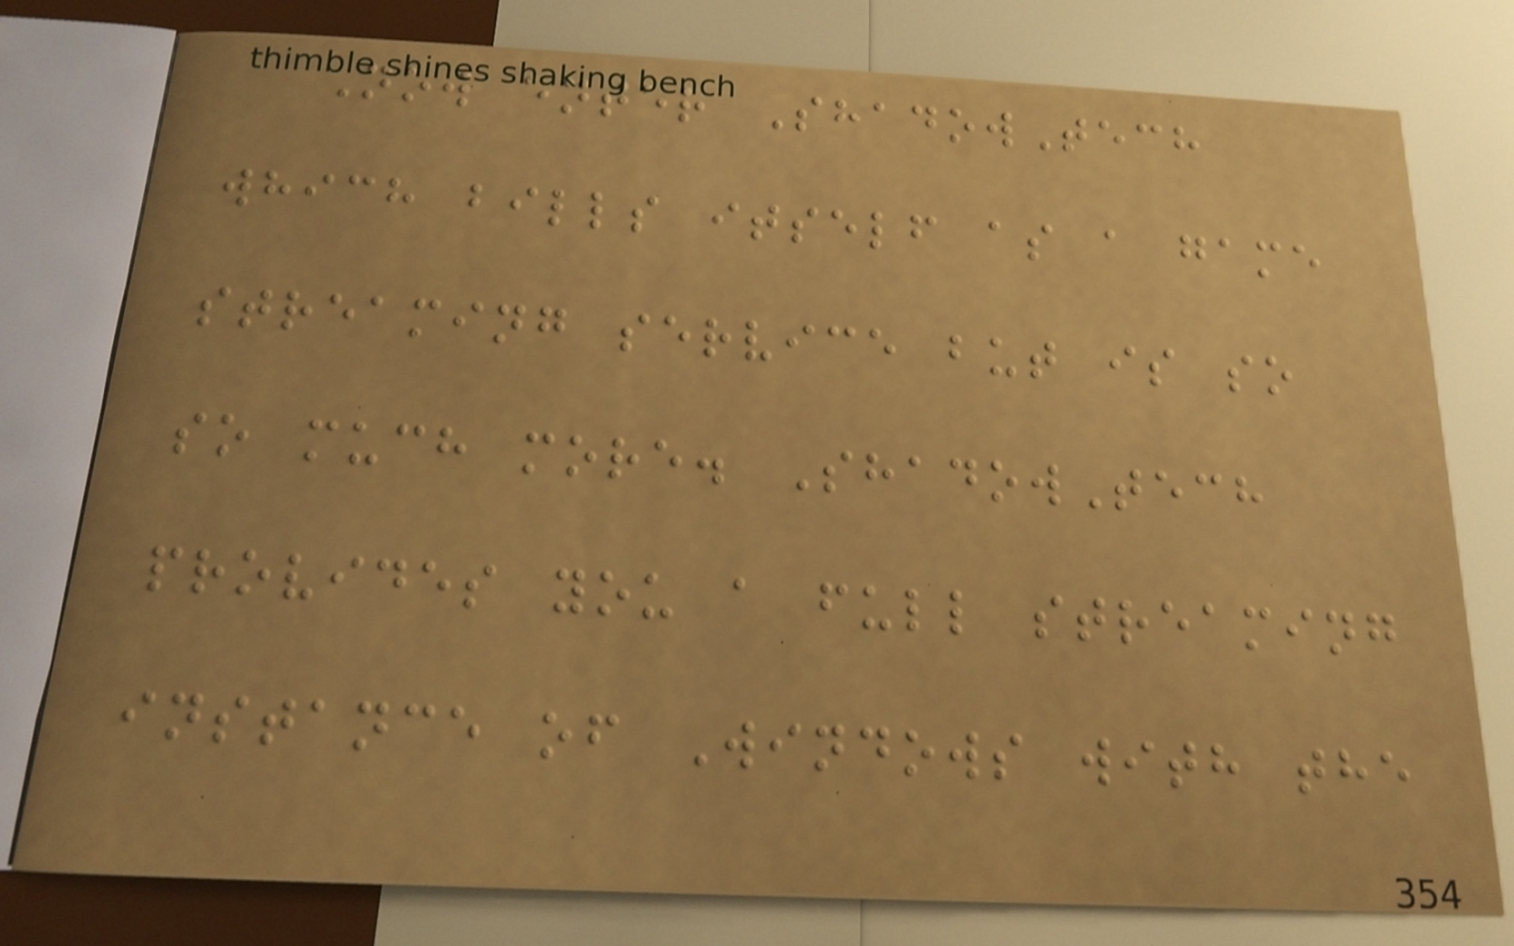Now enter ShadowTech
which bills itself as a game
streaming service but is so
so much more. ShadowTech
provides you a full streaming
instance of Windows with the
